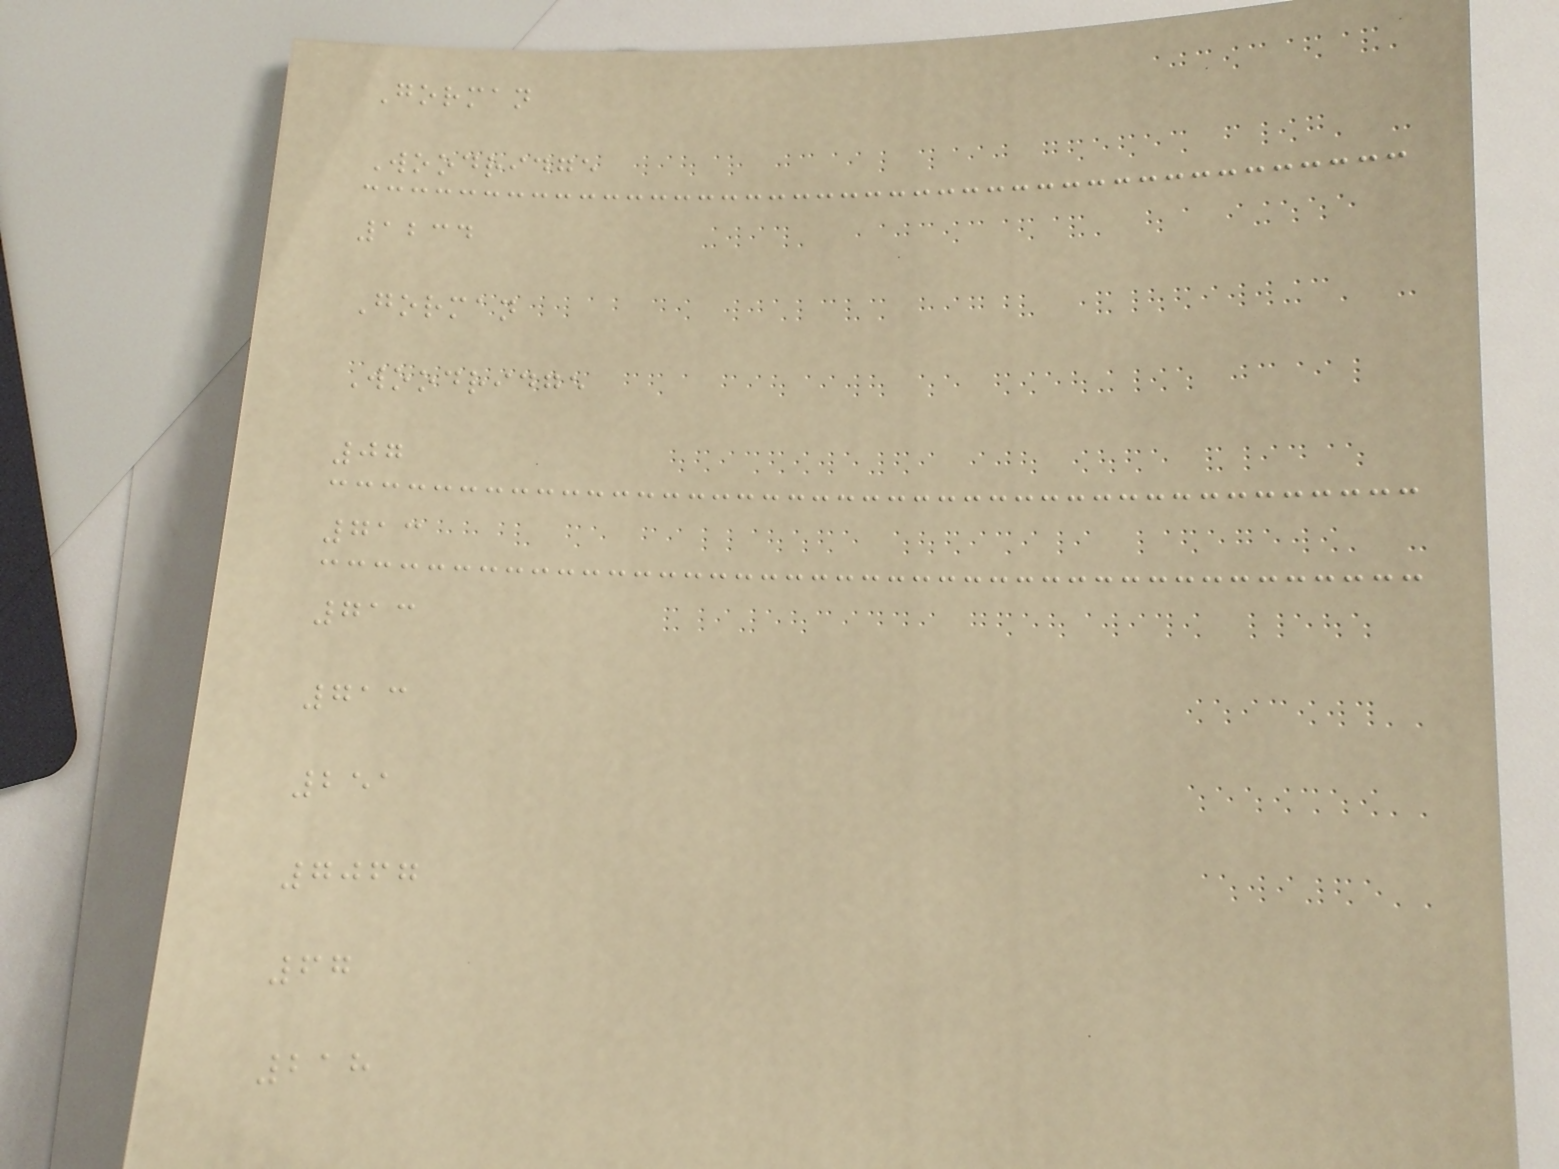Gorman
Woodridge
1234
Gorman
Woodridge
07
713
713
713
251
7067
67
218
